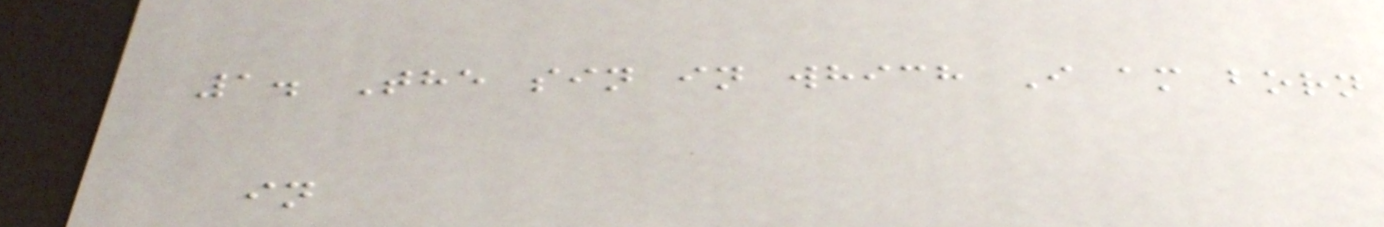1. The sin in which I am born
in
